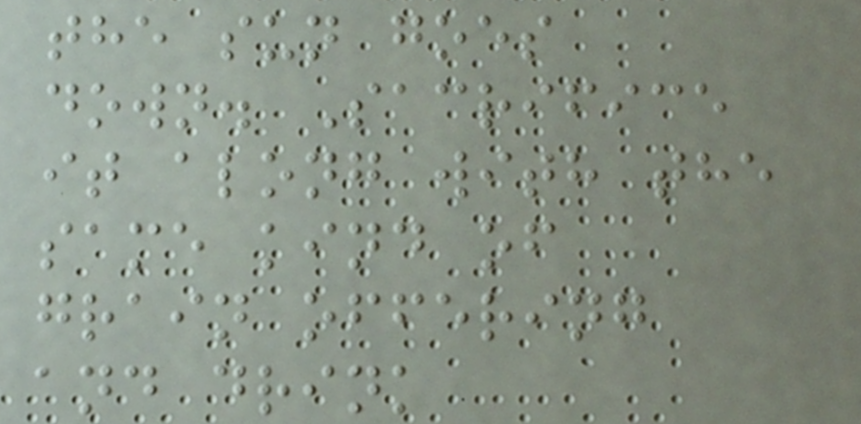the sun goes
down. Sacrifice
it along with the
same kind of
grain offering
and drink
